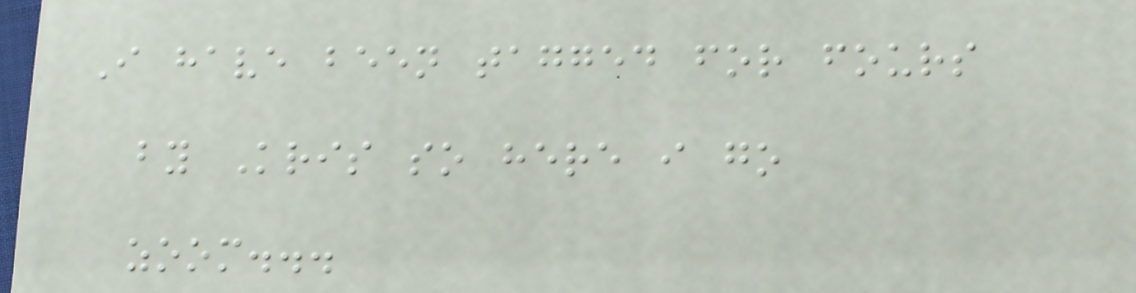I have been tagged for fours
by Kris so here i go
zoom...
